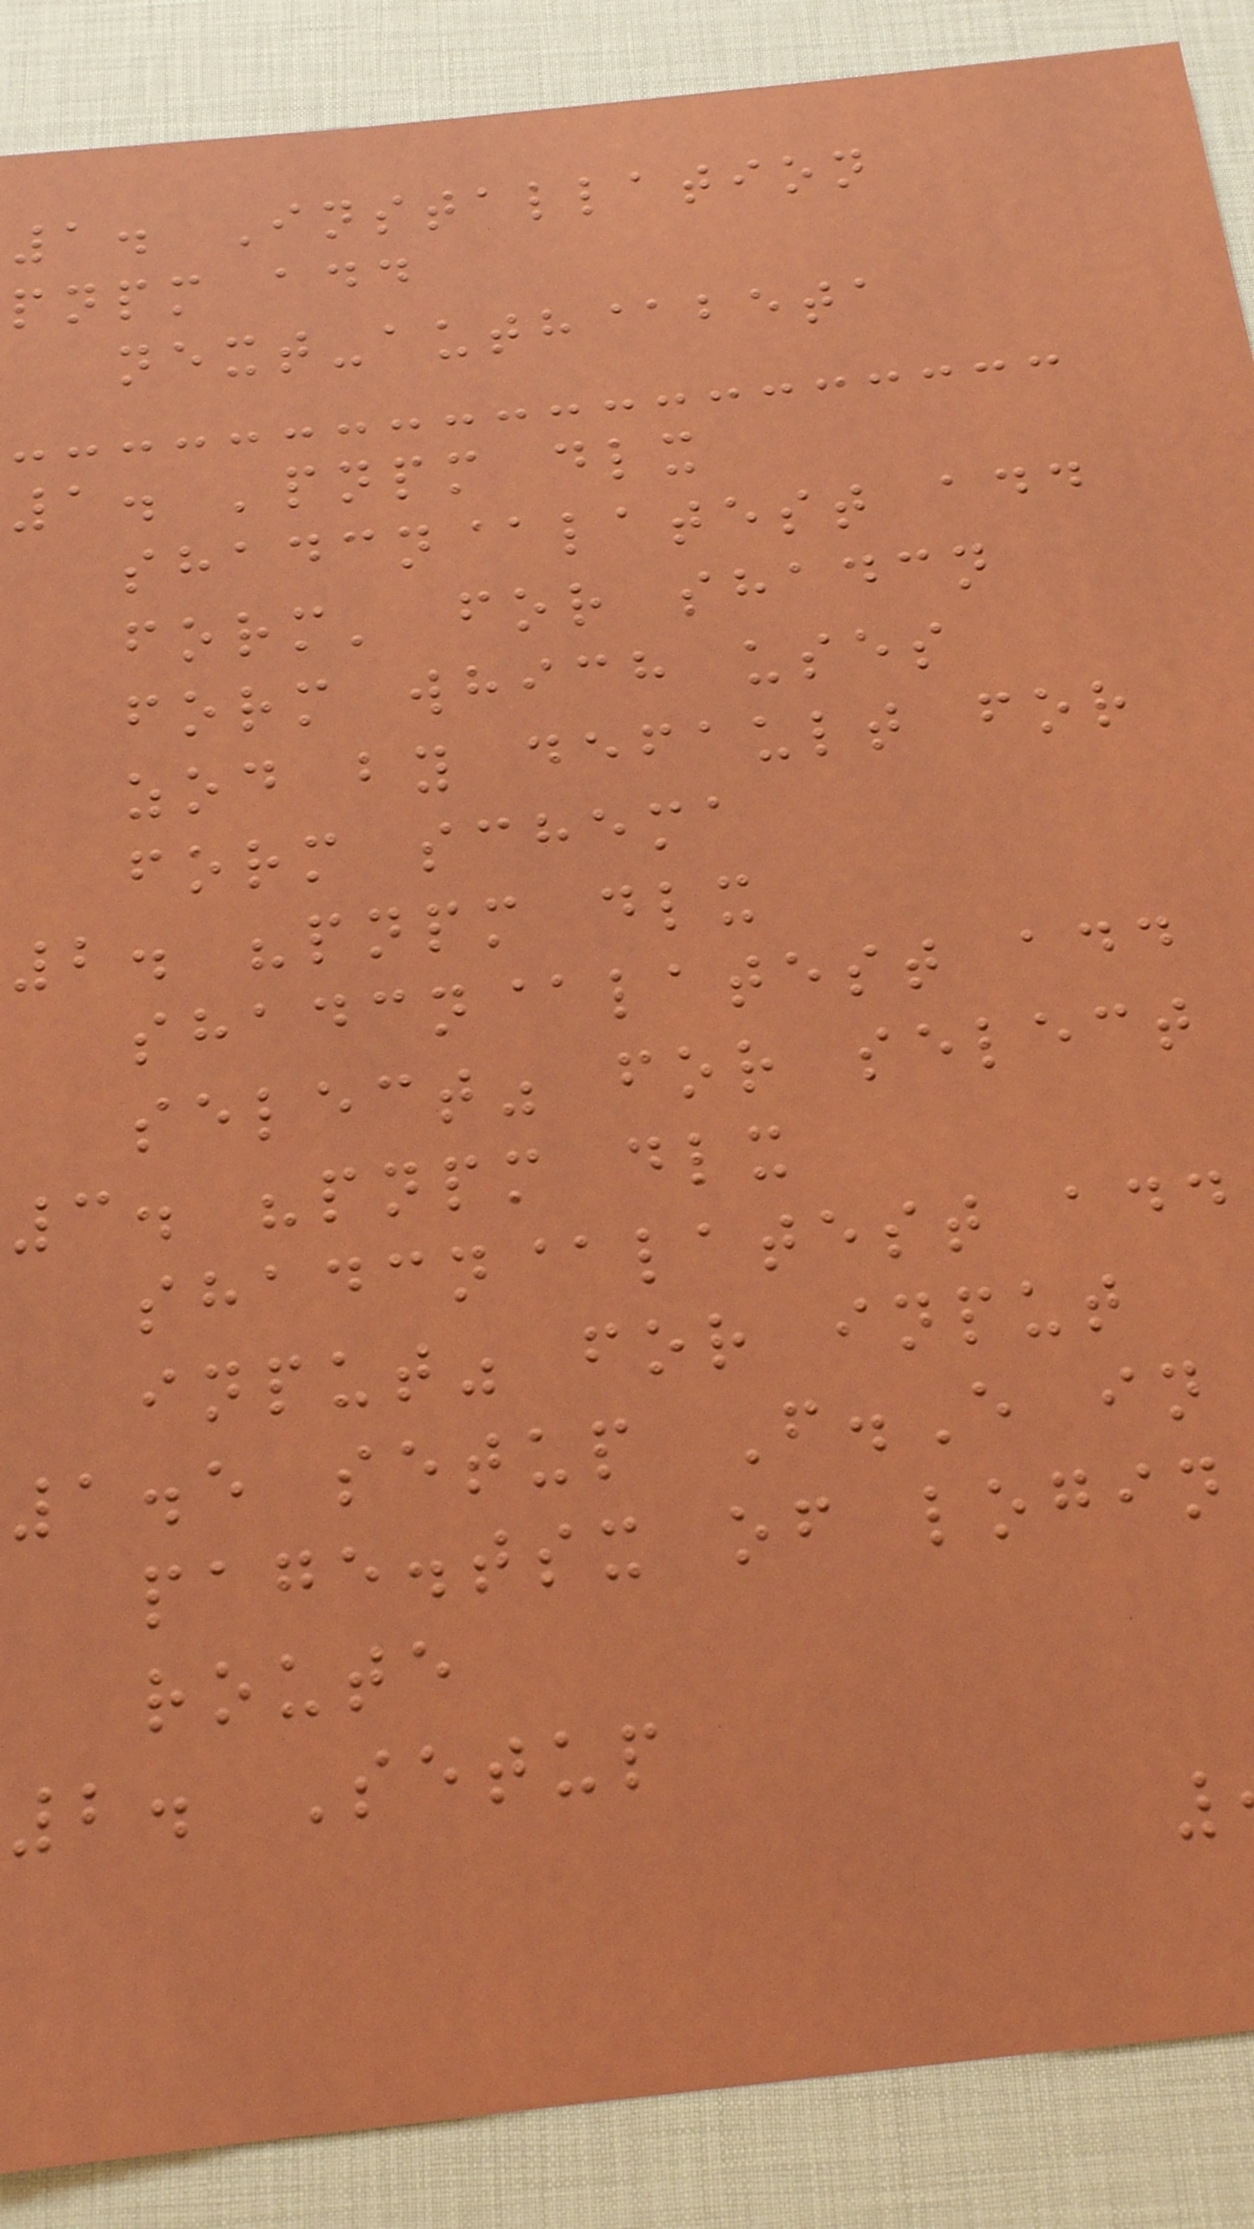1. Installation
pnpm add
next-auth@beta
1. 'pnpm dlx
shadcn@latest add
form' for shadcn
form which uses
zod by default for
form schema
2. "pnpm dlx
shadcn@latest add
select" for select
3. "pnpm dlx
shadcn@latest add
input" for input
1.5 setup F.E in
page.tsx of login
route
2. Setup
